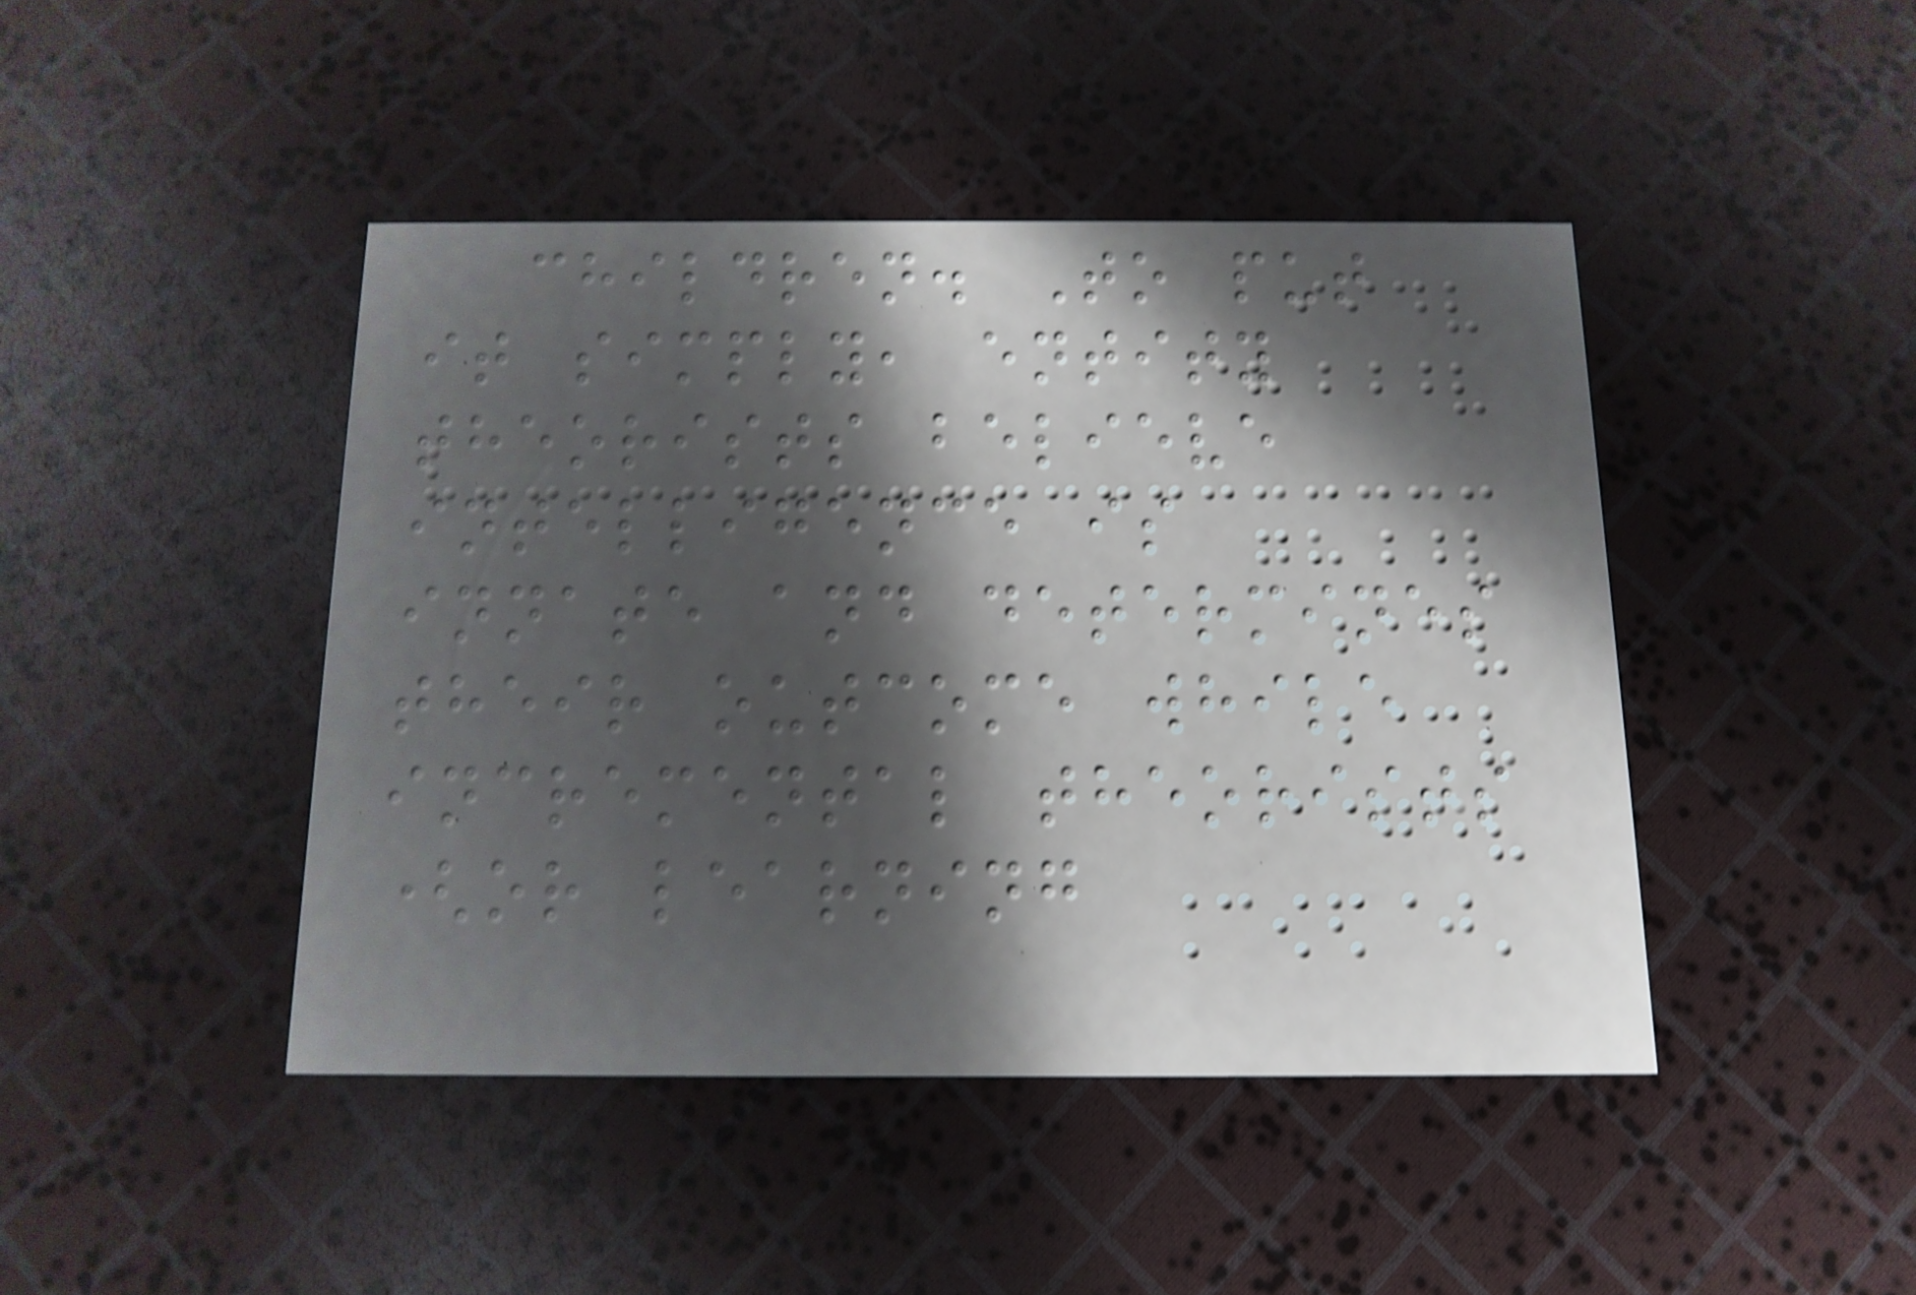children. To put
it simply, entity
theorists believe
intelligence is
innate and determines
their outcome while
incremental theorists
(or learning
